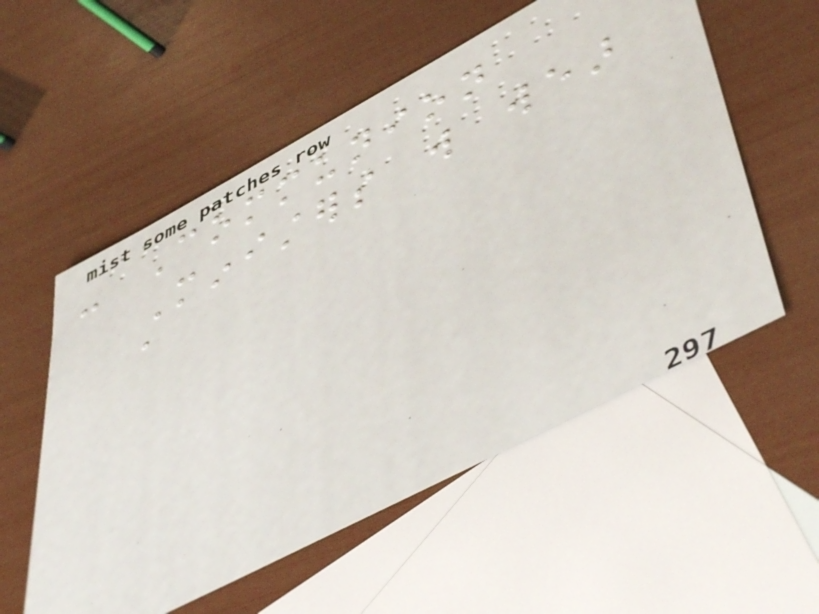- Communion
Ministers will wear
a
